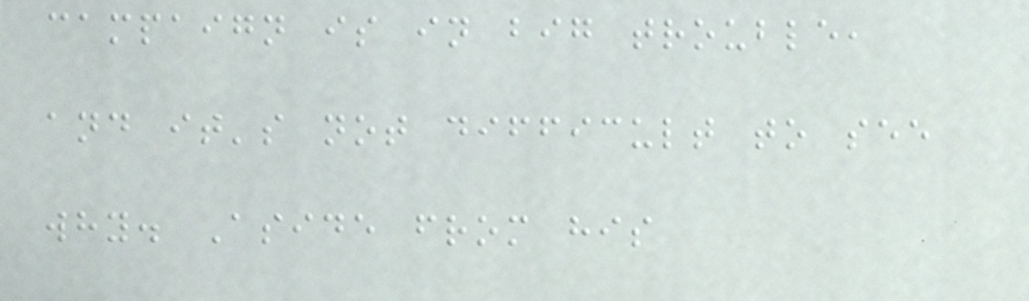campaign is in big trouble,
and it's not difficult to see
why. Aside from his
